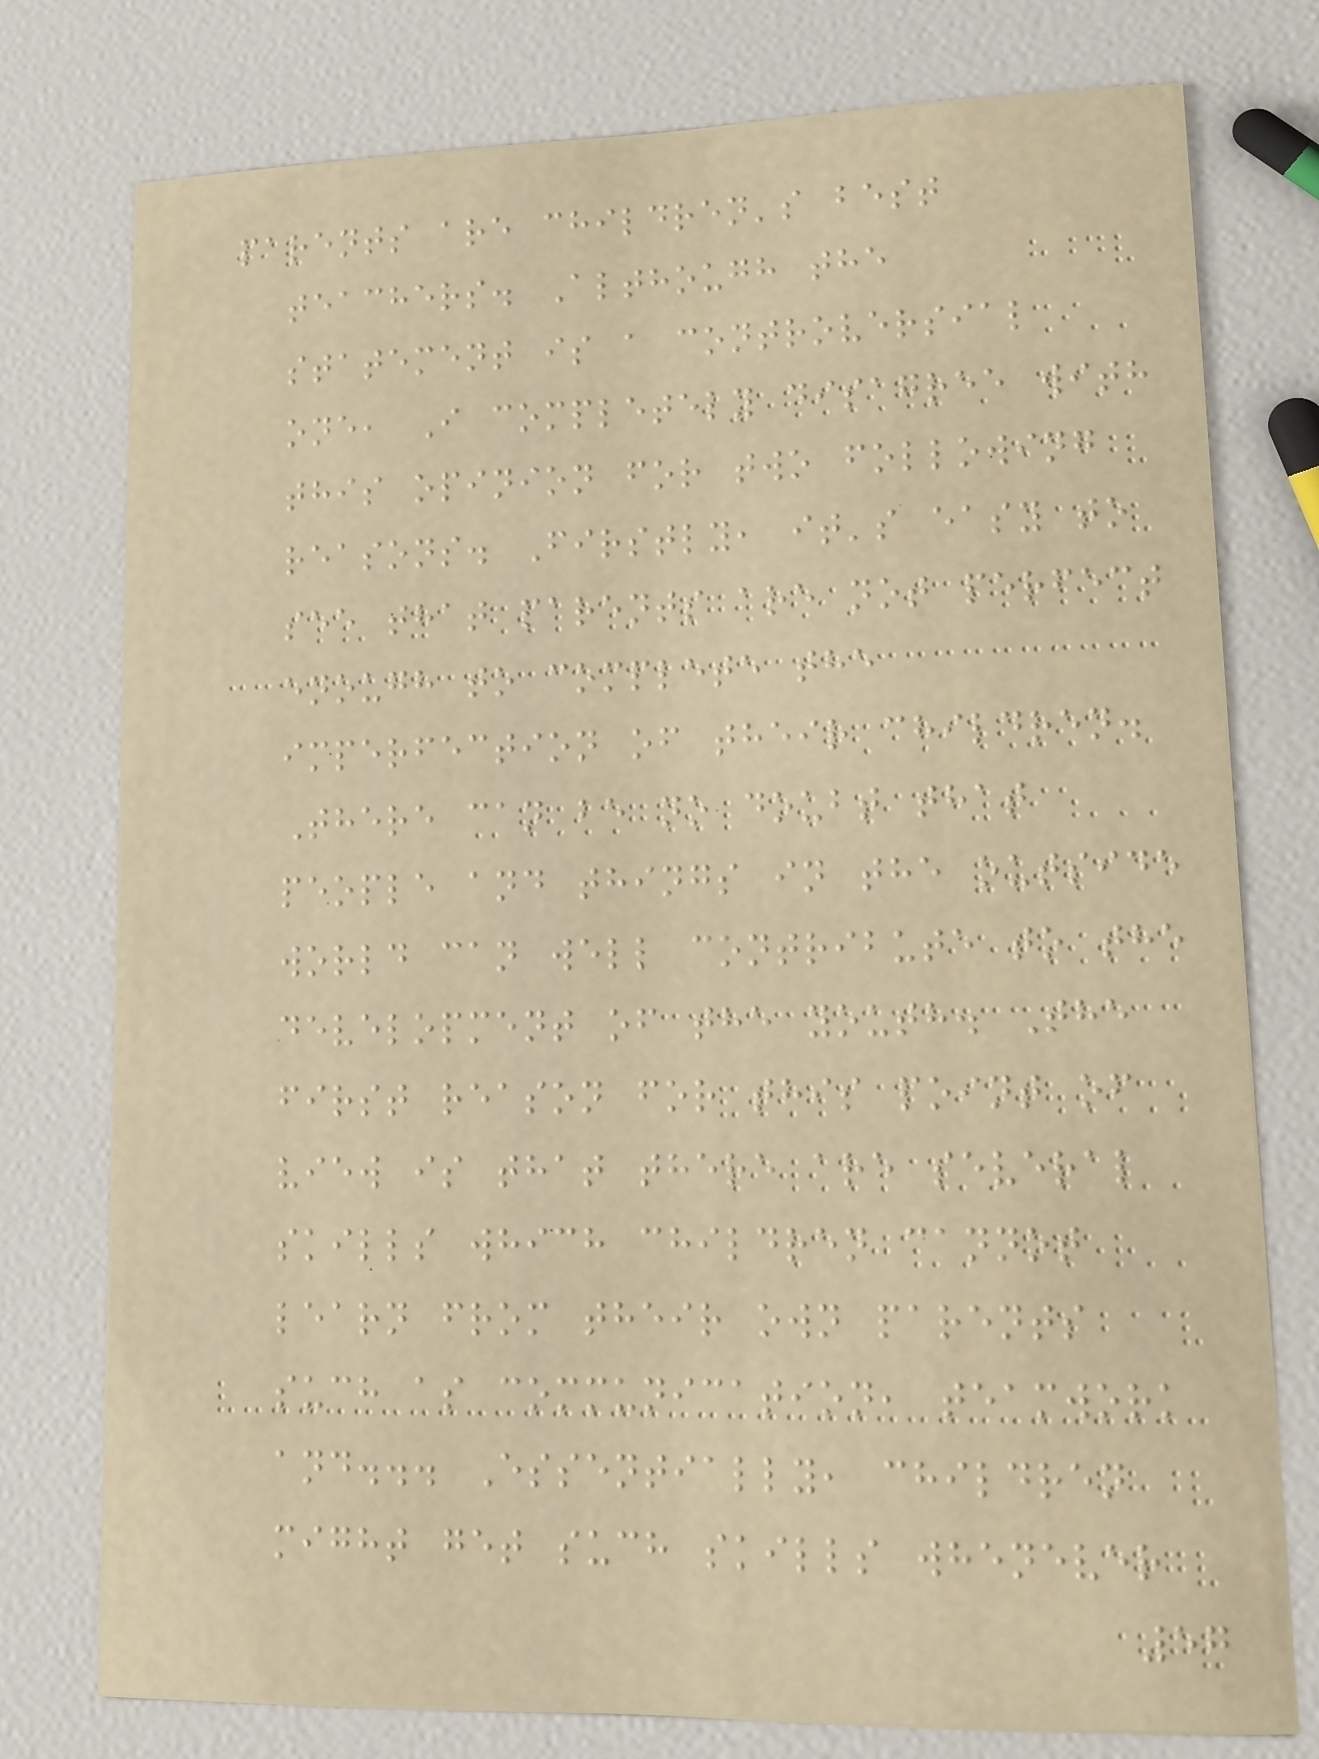parents are children's best
teachers. Although the
statement is a controversial
one, I completely disagree with
this opinion for two following
reasons. Firstly, it's easy to
see that parents are not perfect
enough to complete the
imperfection of their children.
There can be no doubt that
people and things in the outside
world can well contribute to the
development of the youth. The
first reason for this point of
view is that there are several
skills which children cannot
learn from their own parents
such as communication, teamwork
and... Essentially, children
might get such skills whenever
57
